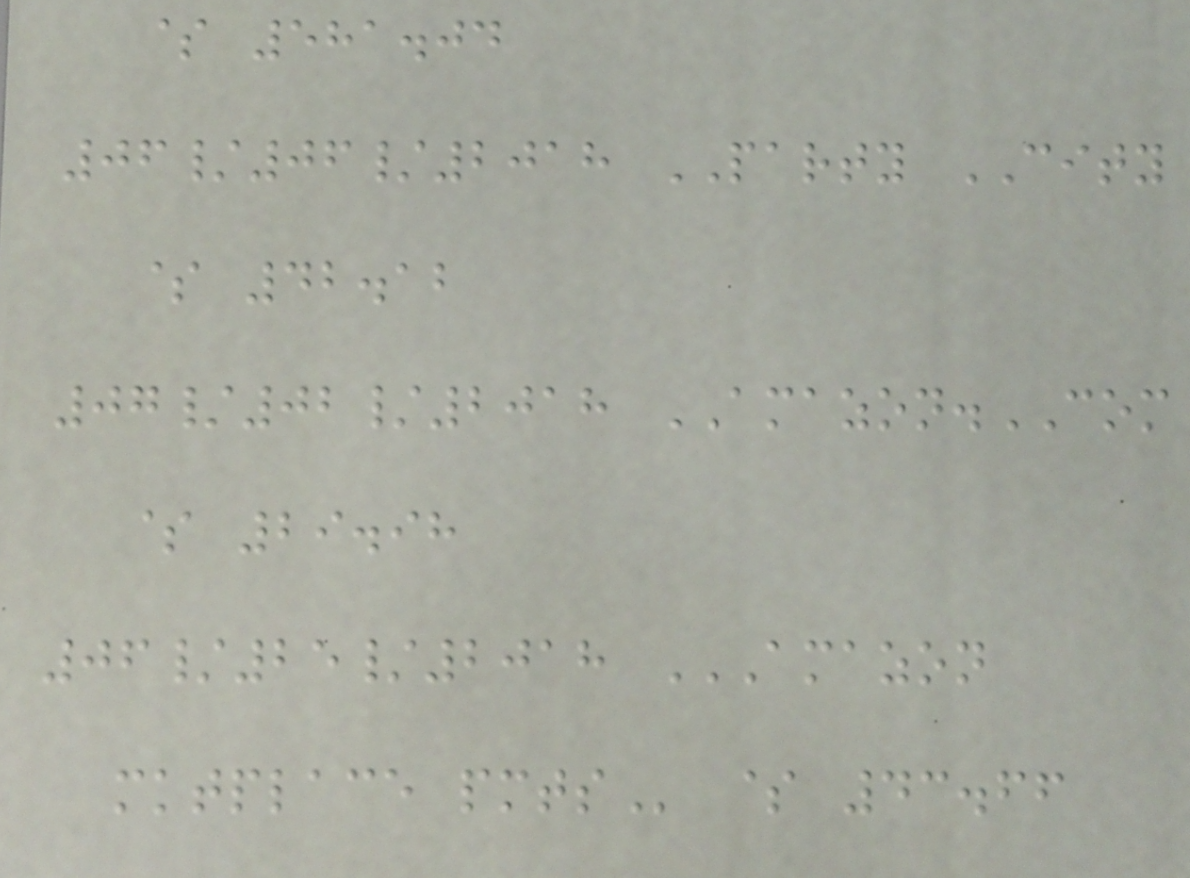$ 581.04
06/06/2018 PARTY CITY
$ 42.12
07/02/2018 AMAZON.COM
$ 29.98
06/25/2018 AMAZON
MKTPLACE PMTS $ 43.66
